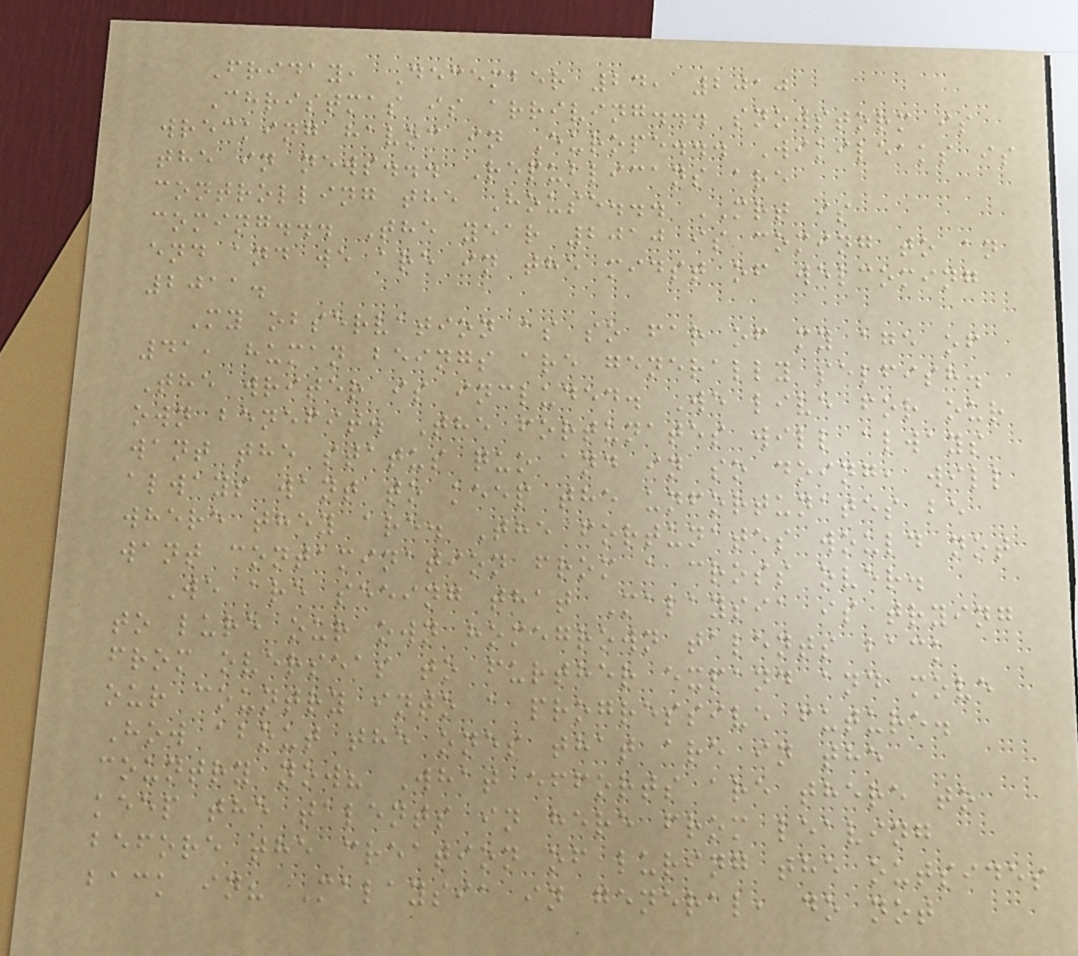Friday, December 24, 2010
Christmas is arriving... snowstorm is
wrecking havoc in Europe... Wikileaks is
the in news... Republicans are
controlling the House... MRT is
coming... The year 2010 is coming to an
end and we are in the midst of welcoming
2011.
My observation as so far of my age of
41, human beings are generally selfish.
The writer is included. We live for our
own benefit. The fortunates will always
want the status quo and in so doing, will
always want to keep the unfortunates be
where they are. The fortunates would not
want contamination from a cross over.
We are seeing that Malaysia is trying
to lure our own homegrown talents back
from overseas to further expand and move
our country into a progressive future.
How about the ones that are in the
country now? What efforts are there to
keep the talents in here from leaving
before the creation of luring the outsides
back in? Malaysia in general, do not
